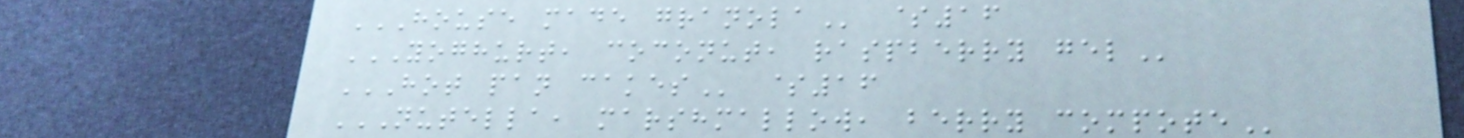HOUSE MADE GRANOLA $16
YOGHURT, COCONUT, RASPBERRY GEL
HOT PAN CAKES $16
NUTELLA, MARSHMALLOW, BERRY COMPOTE
